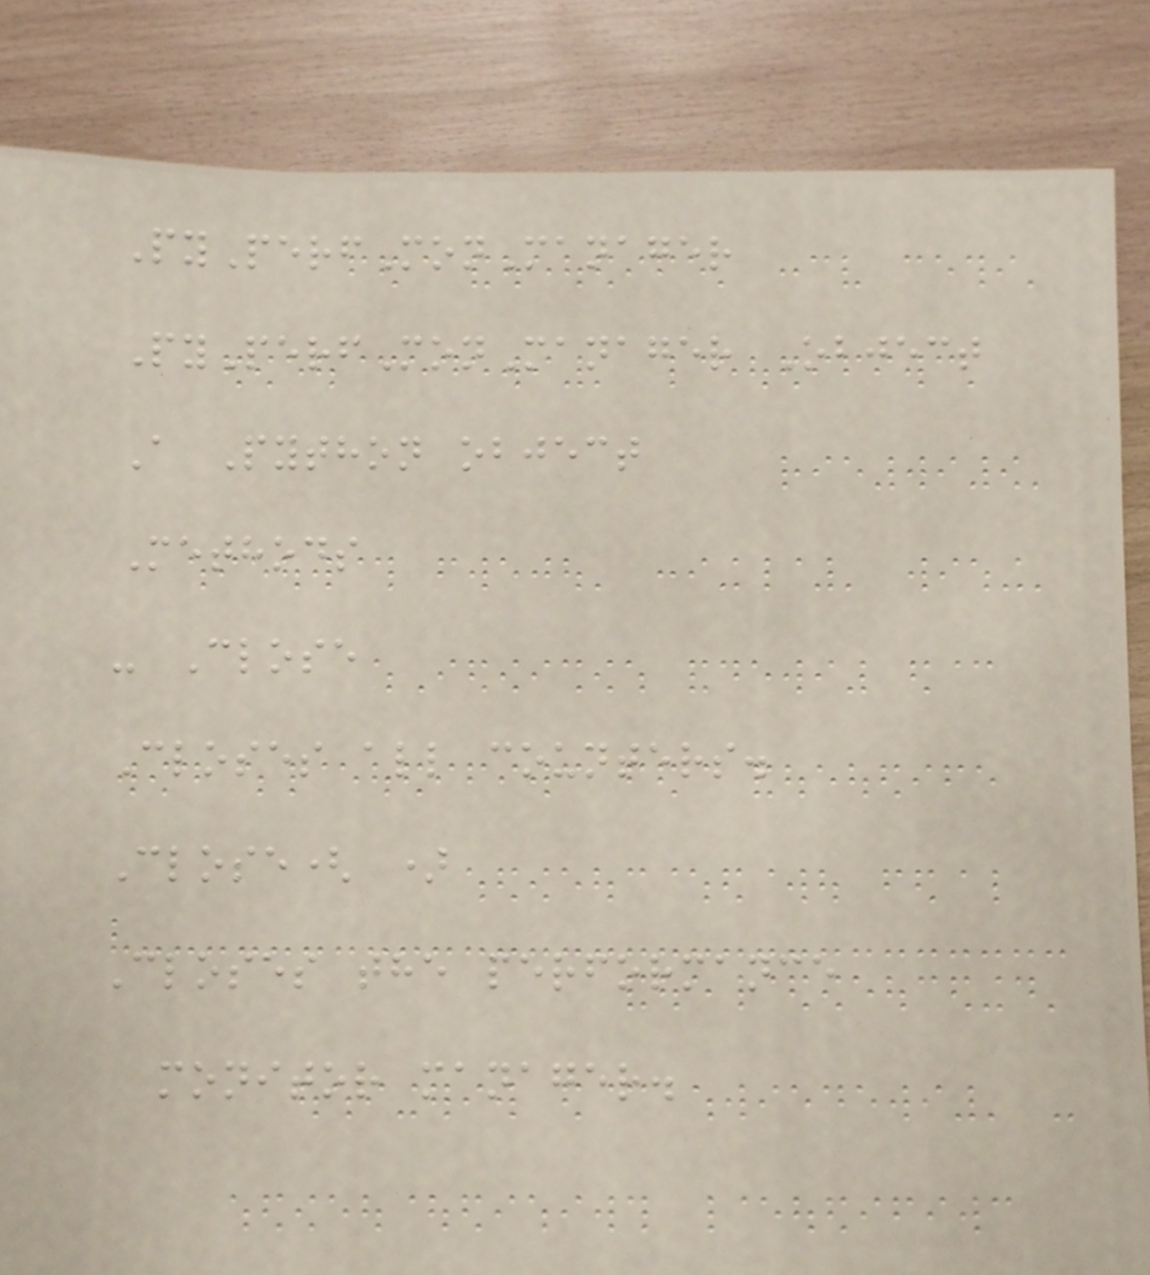PyPerfMonManager
PyPerfMonManager Object
A Python object
Methods
- Close
Closes all counters.
Close( )
Closes the performance
monitor manager.
